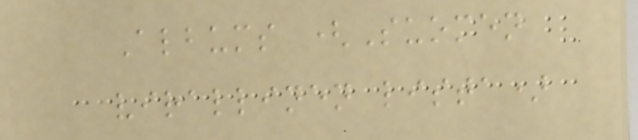Albums (Suomen
virallinen lista)
